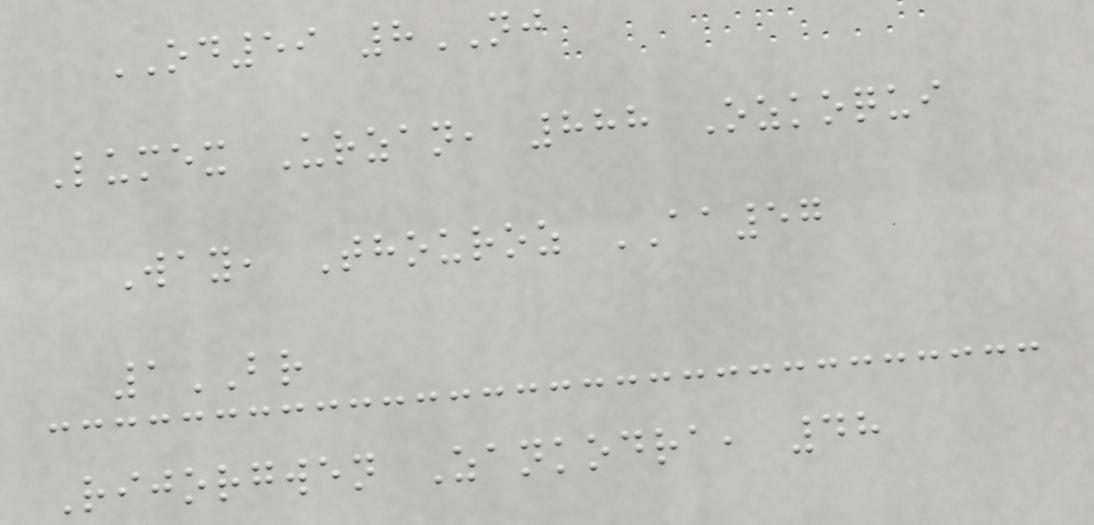OD59 8NJ
Lumex Urzan, 888 Ozkoqui
Way, Thouroz AA57
1BR
Rijorgwen Zankodra, 48
